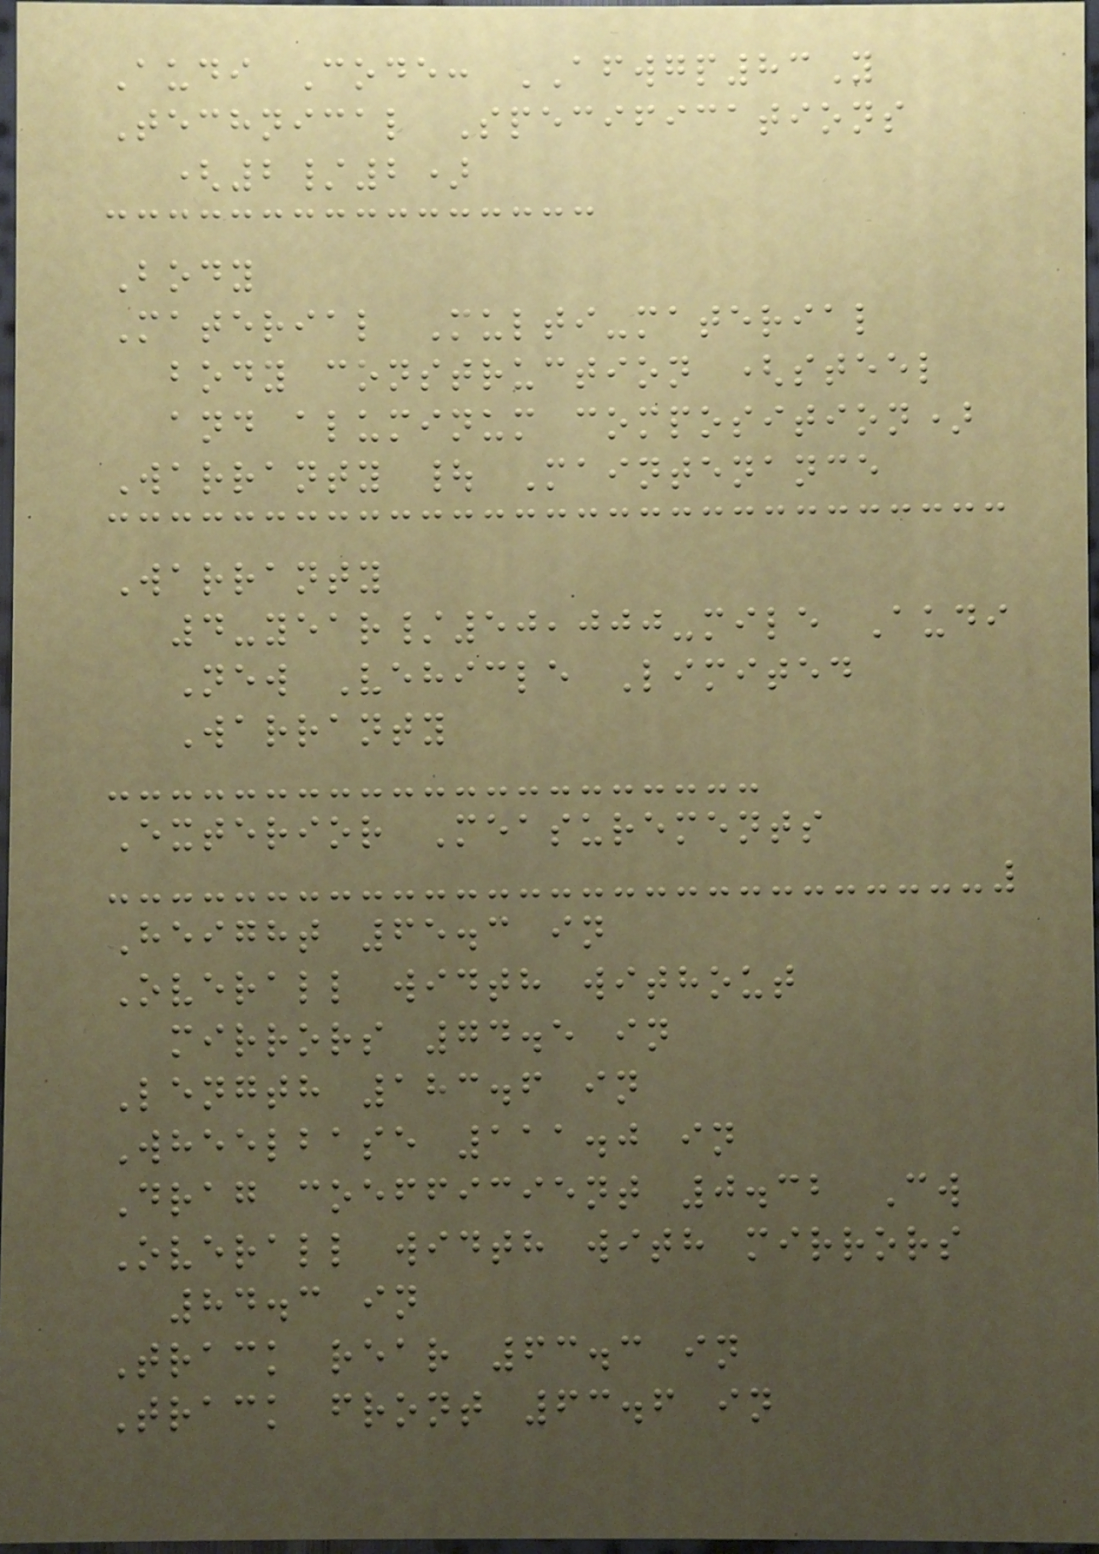Audi Code: AFWGP83Y
Technical Specifications
(2/2)
Body
Material Multi-material
body construction (steel
and aluminum composition)
Warranty | Maintenance
Warranty
4-year/50,000-mile Audi
New Vehicle Limited
Warranty
Exterior Measurements
Height 65.3 in
Overall width without
mirrors 74.5 in
Length 183.6 in
Wheelbase 111.0 in
Drag coefficient 0.32 Cw
Overall width with mirrors
84.3 in
Track rear 63.3 in
Track front 63.6 in
